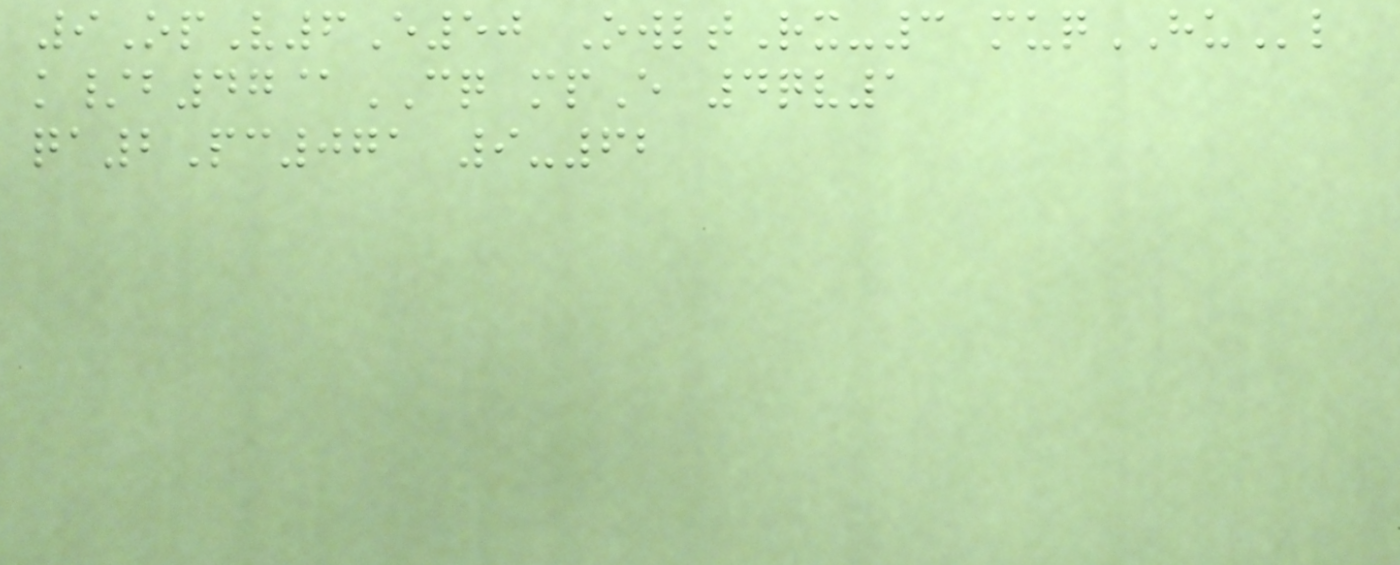9OpV6E50 OwltRx-3 muqHUl
k/b47@CQ mpE 4qv1
qa2Pc071 9-62
